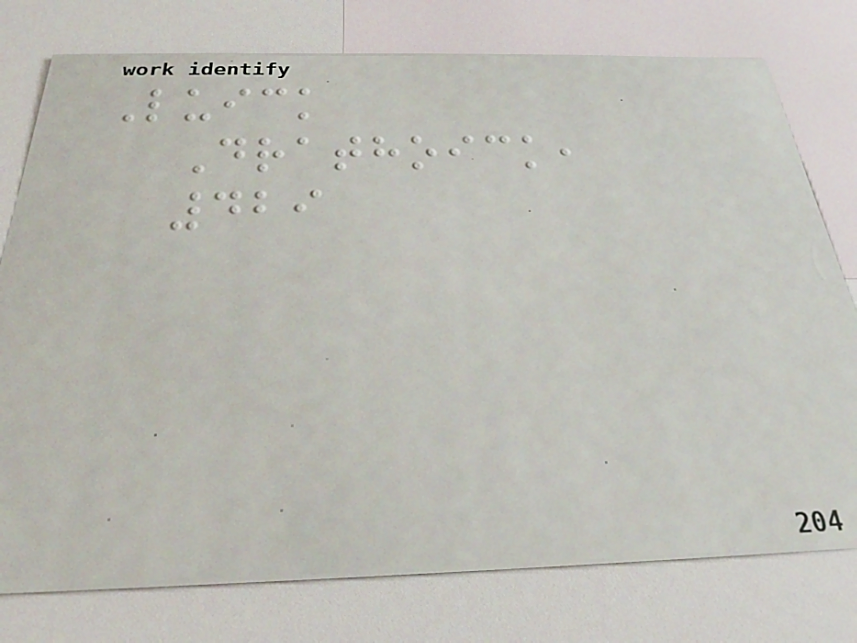Luick
Drathoick,
429
